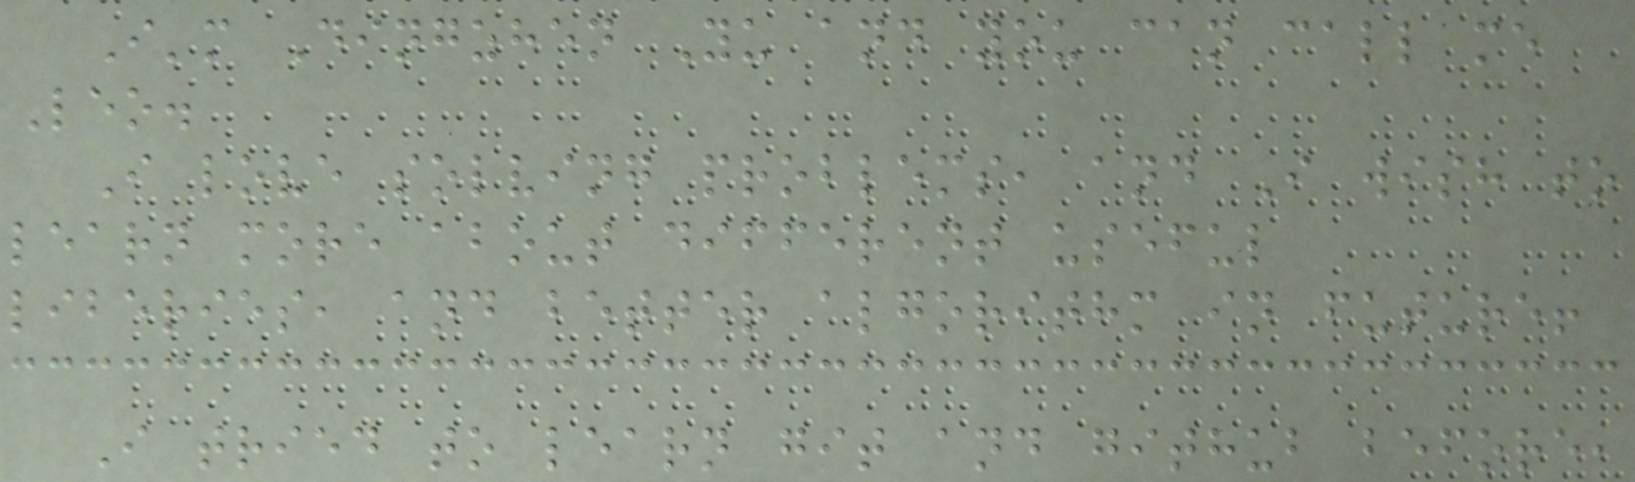I'm Dingzhen Yu and you can call me
Leo.
I love solving problems, and I wish to
learn more about different useful
liberies, and better algorithm in future!
I tried to learn git and github before,
